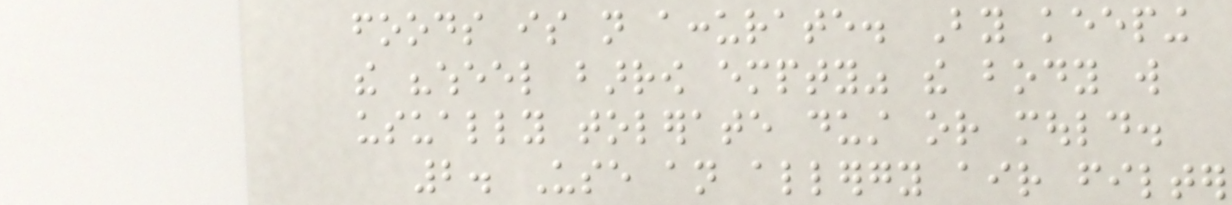foods is not accurate. By keeping
the "wheel barrow empty" the body will
usually tolerate dust or mould.
2. Use an allergy air filter
